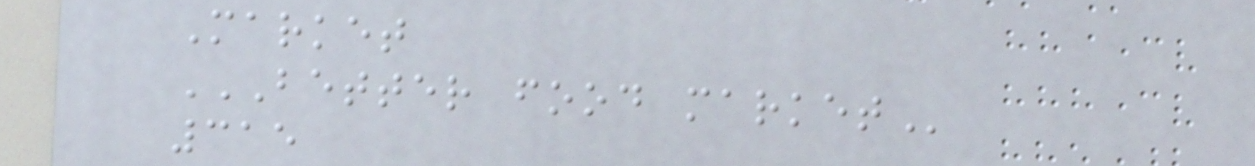Market
BETTER FOOD MARKET
315
